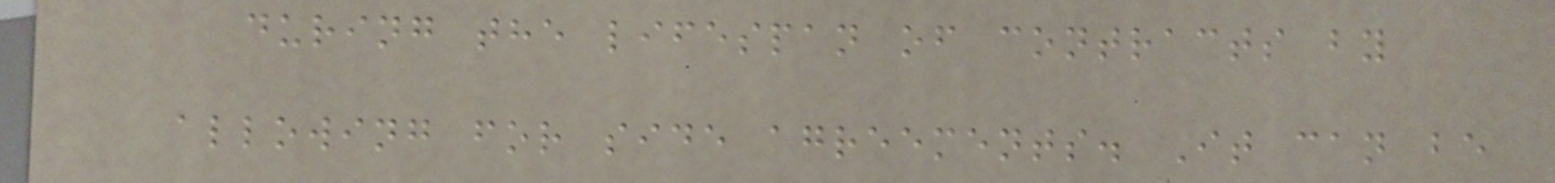during the lifespan of contracts by
allowing for side agreements. It can be
